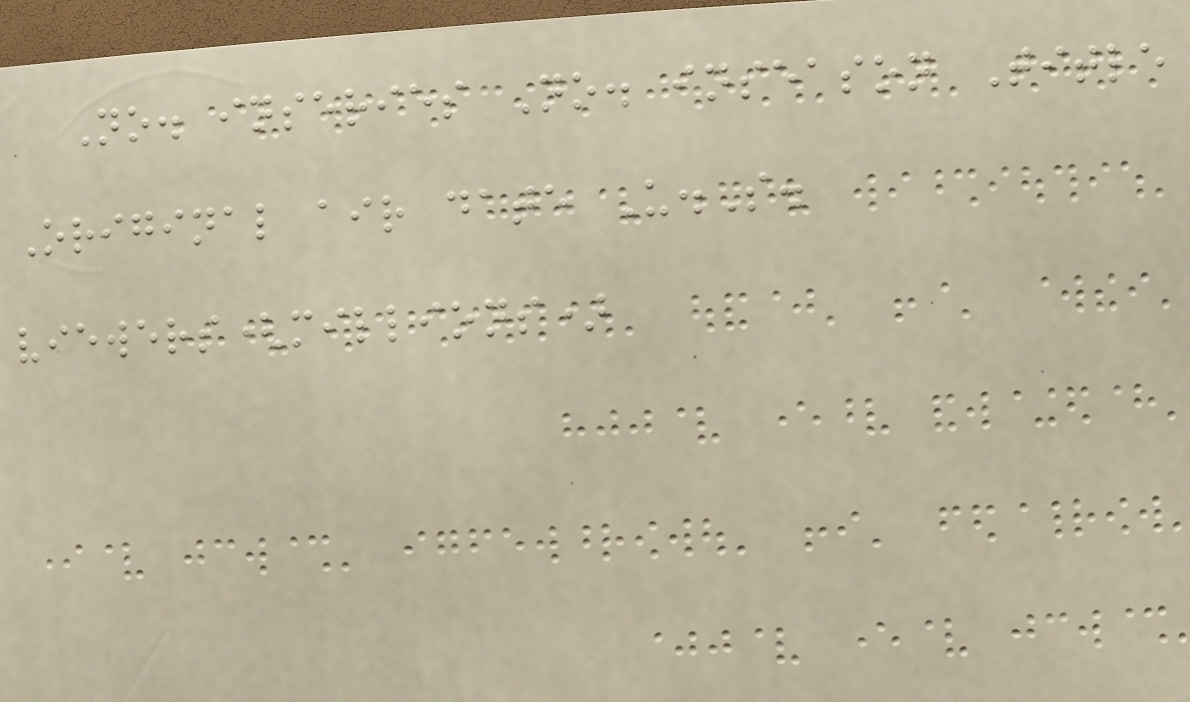No. inseries No. inseason Title
Original air date U.S.
viewers(millions)
